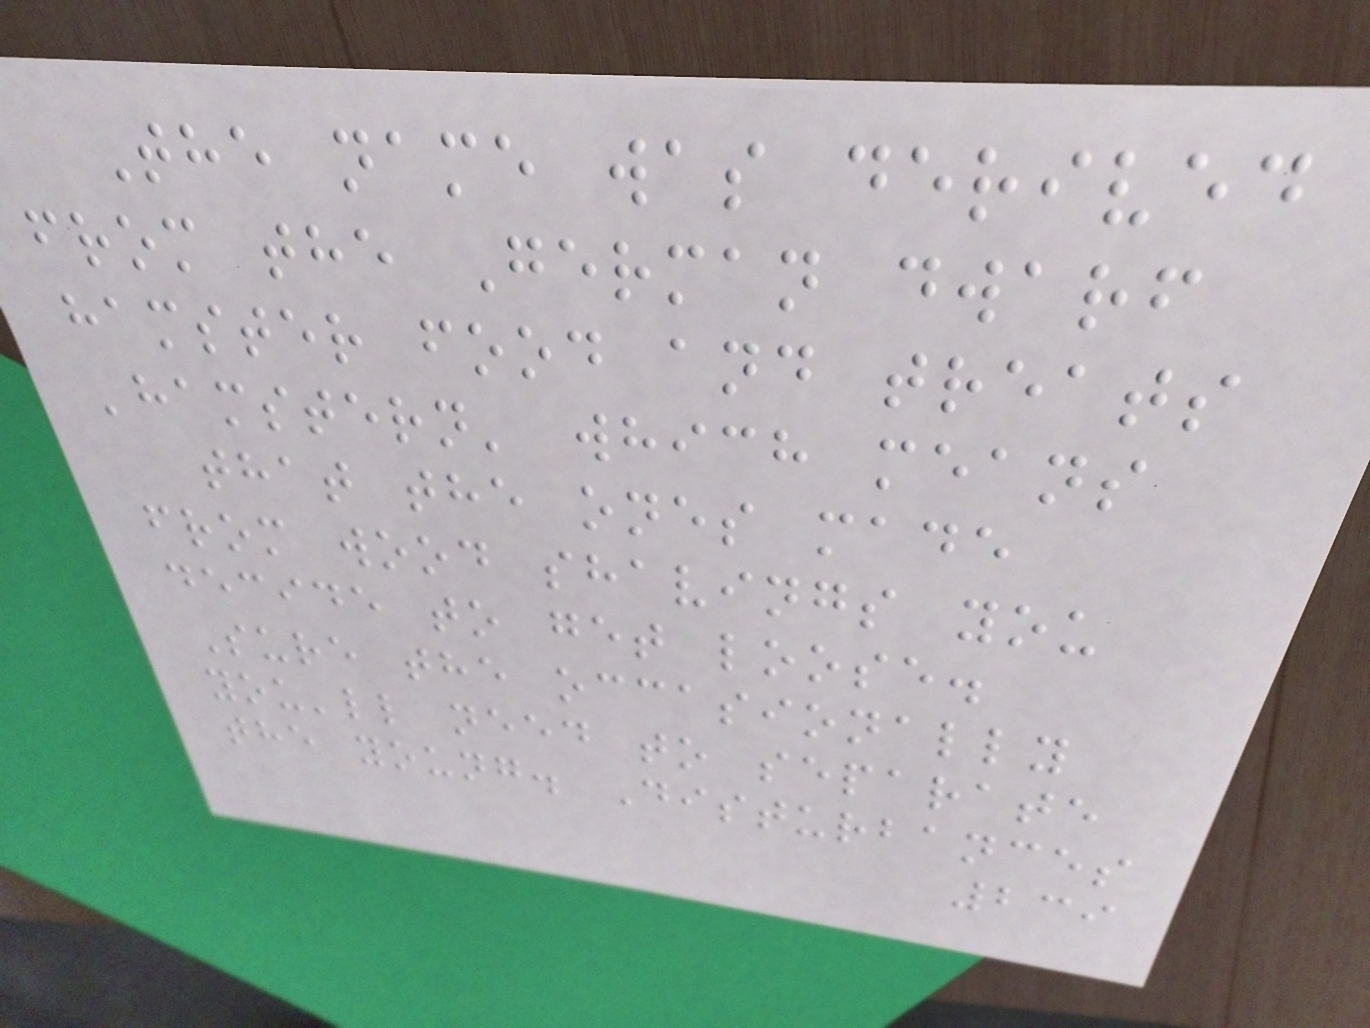The name was derived
from the German dwarf
hamster food and treats
'hamstern' which means
that the ones made
from wood shavings you
decide to get loose.
Sure the occasionally
you'll need to separate
the young. Disturbances
239
